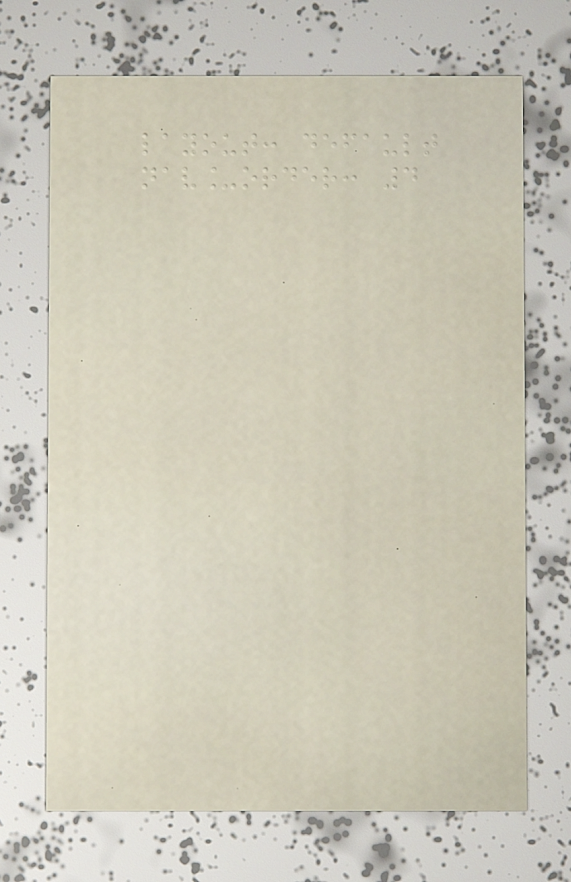layout: default
nav_order: 4
